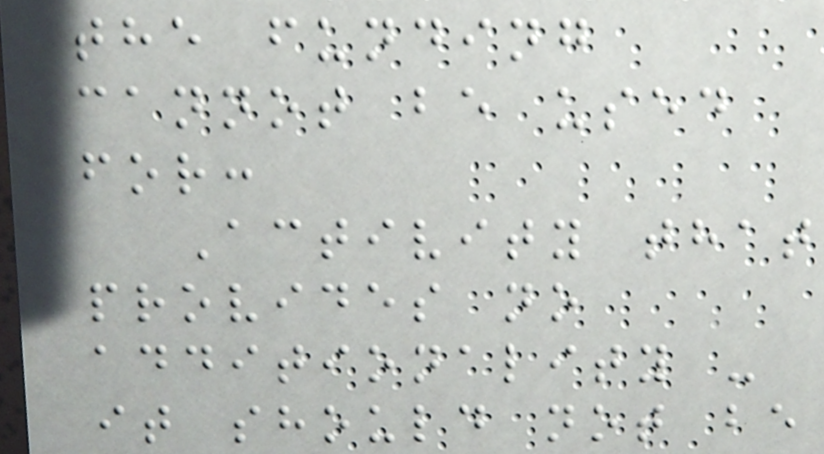the funding
cannot be used
for:
Activity that
provides no
additionality -
it should not be
